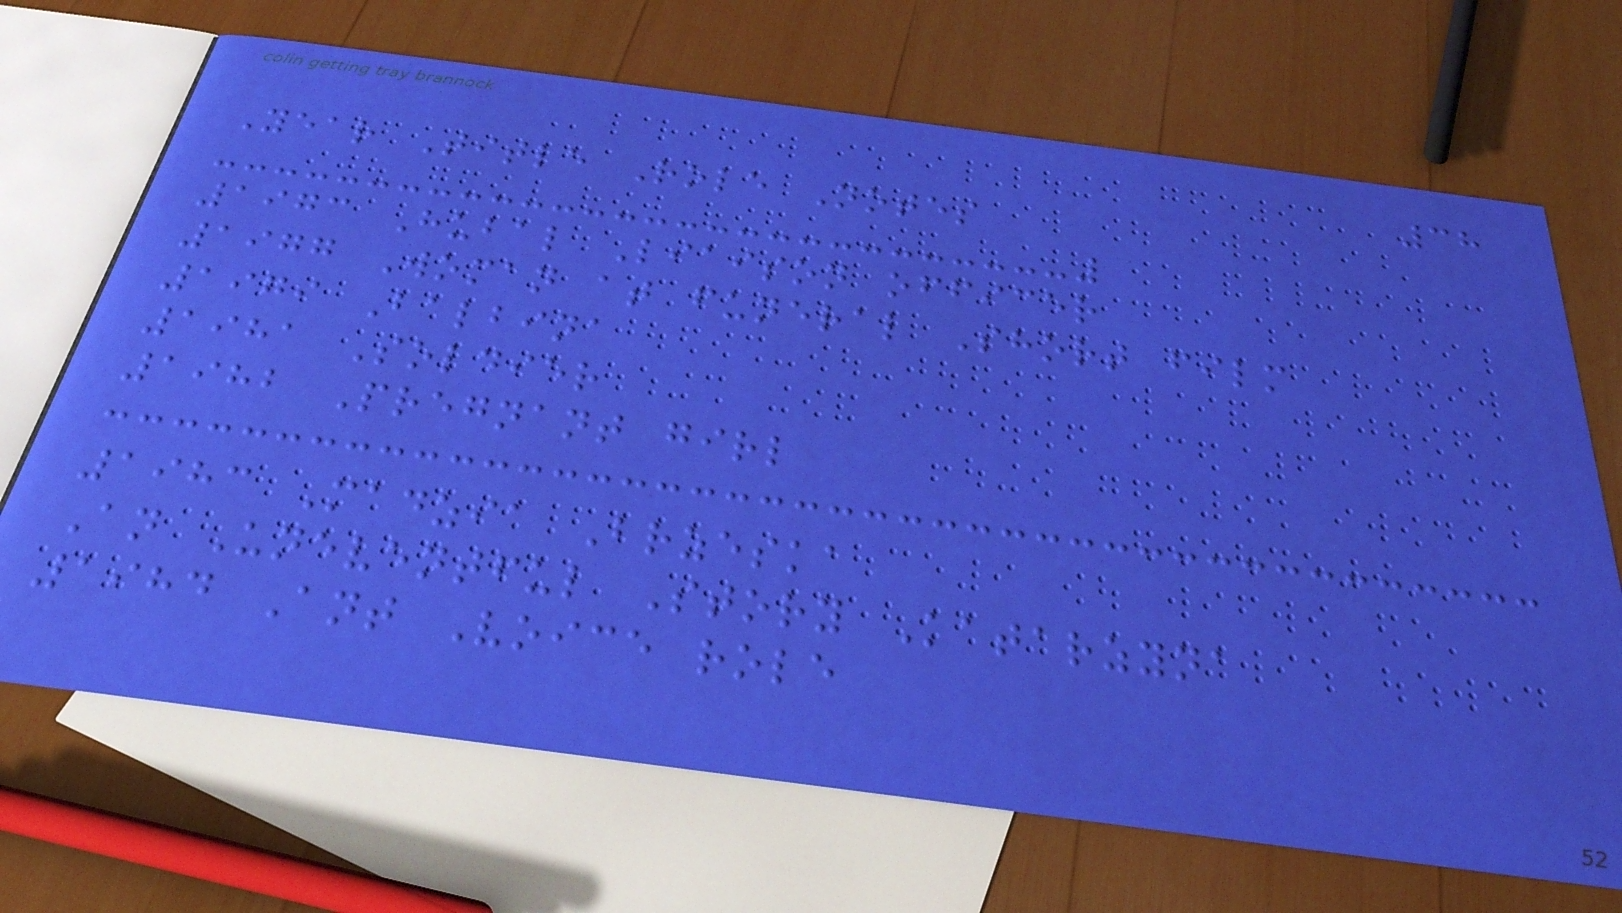38
Year Title Role Notes
1973 Hubal Liaison officer
1977 Woman at funeral Short film
1979 Balbina
1981 Soldier
1982 Pregnant girl
1983 Madzia Brzeska
An Uneventful Story Katarzyna
1984 Ant Voice role
